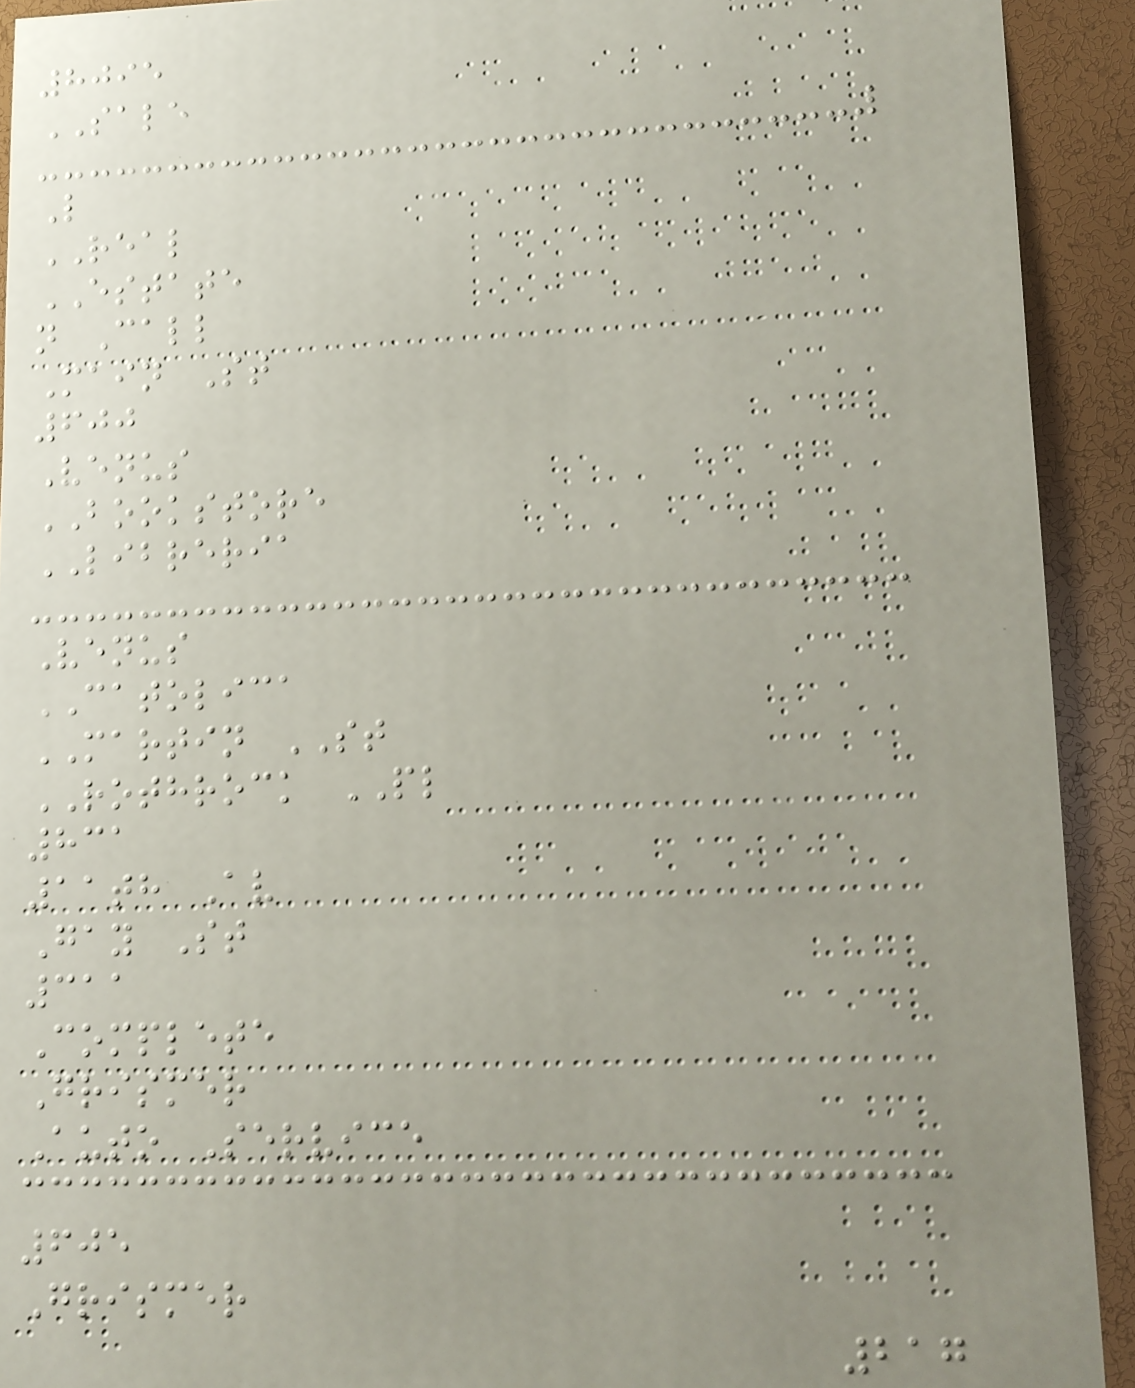8095
SALE
L
REAL
ESTATE
n Call
Main St
600
Venus
BOOKSTORE
LIBRERIA
Venus
CATOLICA
MARTIN ST
ROTHROCK PL
831
11th Av
Gay St
311
Complete
Grismer
Auto Service
605
Grismer
217
